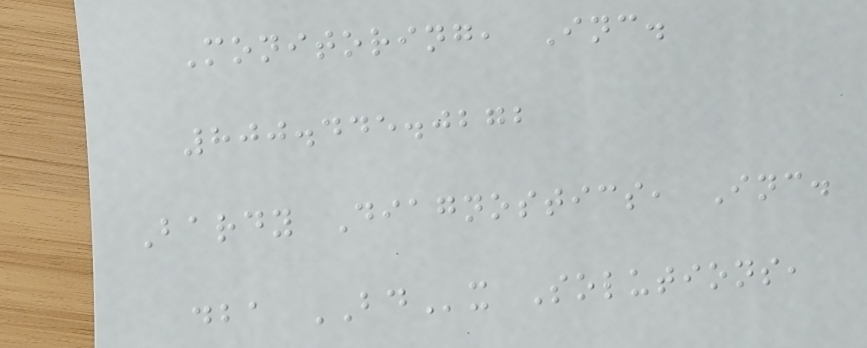Monitoring, Inc.
800.445.0272
Bardy Diagnostics, Inc.
dba BDx Solutions,
